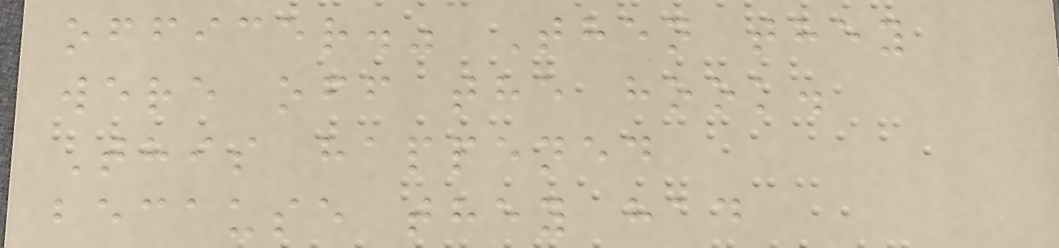officer." Then they
were off the hook.
This happened
because they had
